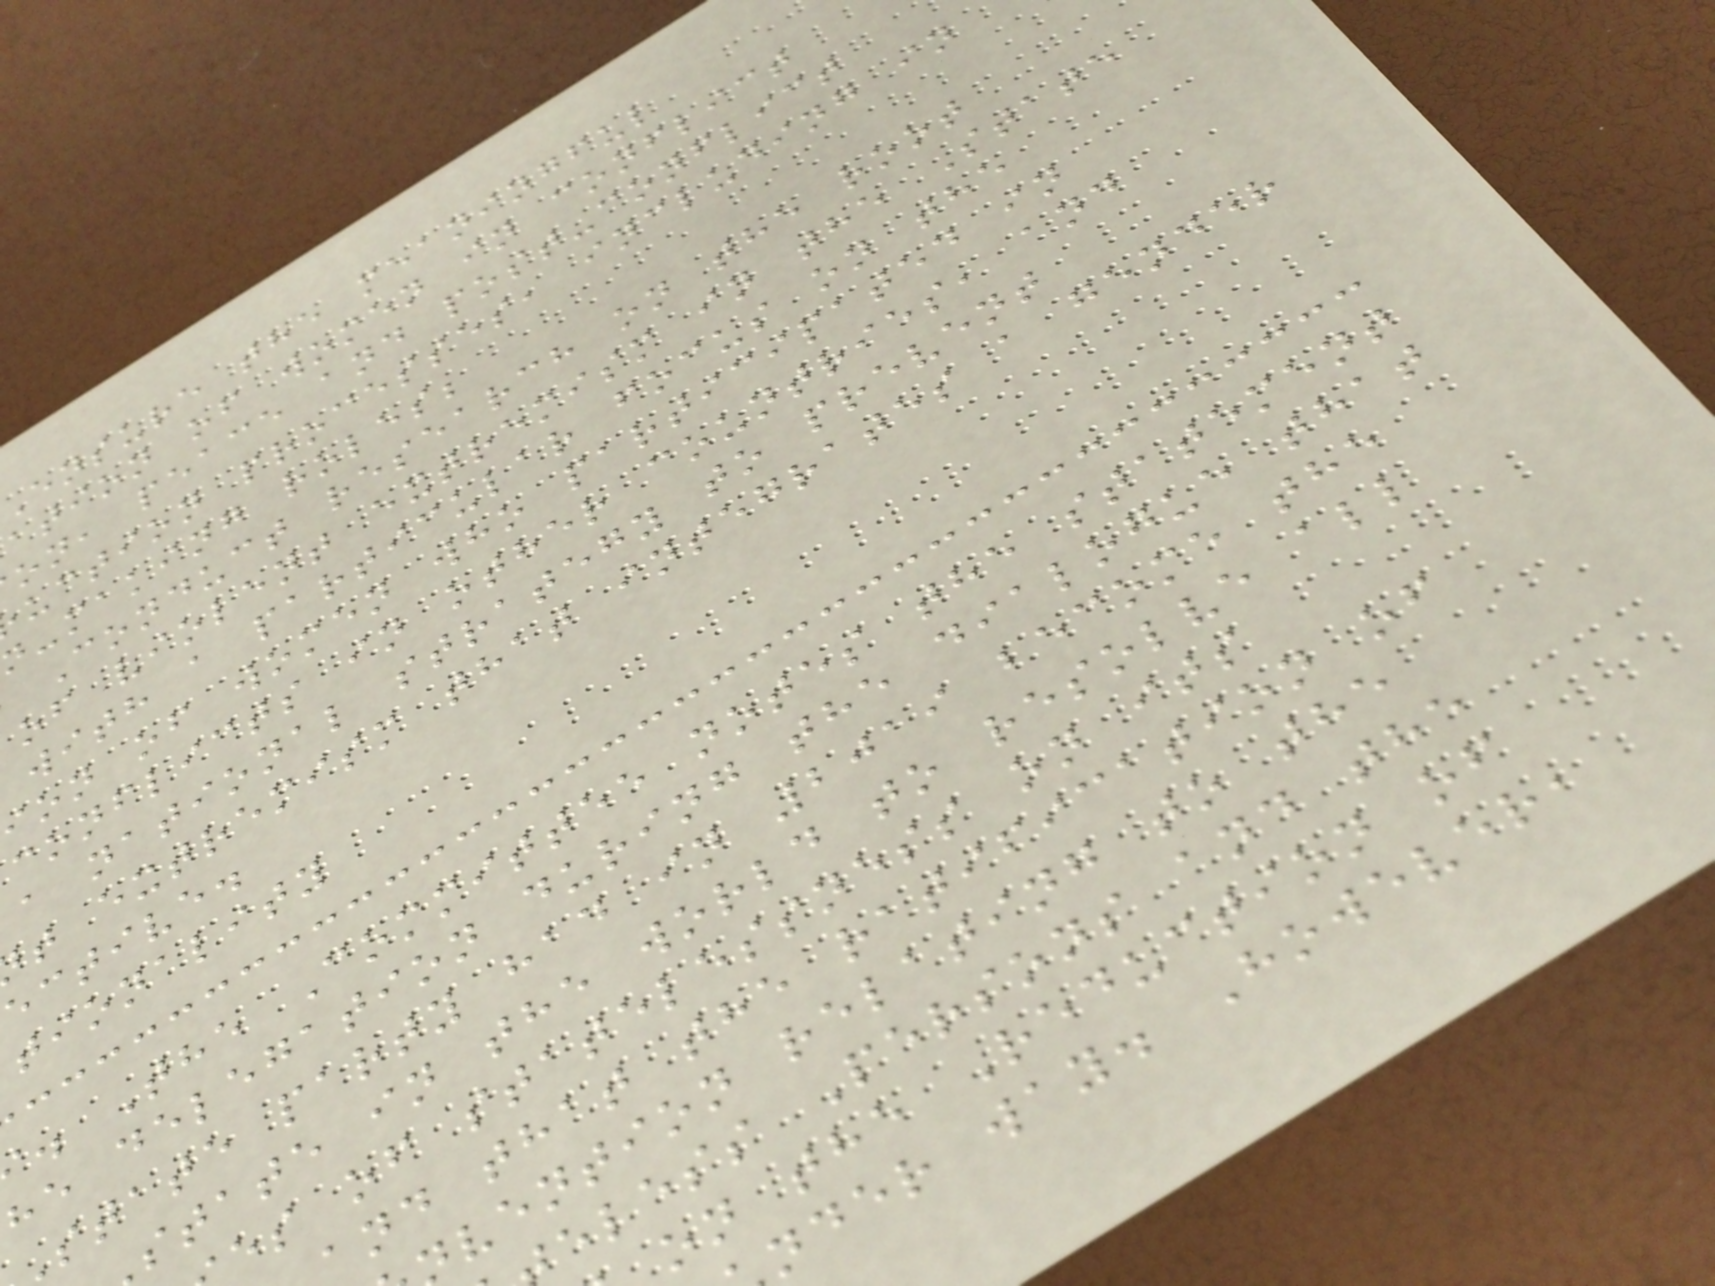ensure the meaningful
ation of women in conflict
on, peace and post-conflict
uction processes, including in
n-making roles;
Conduct research on the root
of violent extremism in the State
with a particular focus on the
ion of women who participated in
conflicts in other countries, and
a national strategy to prevent
t extremism that integrates a gender
ective.
tionality
. The Committee notes the statement
he delegation during the dialogue that
state party had in 2019 become the
state in the world to resolve all
es of statelessness on its
and that the ratification of
vention relating to the
eless Persons and the
on the Reduction of
nder way. However,
